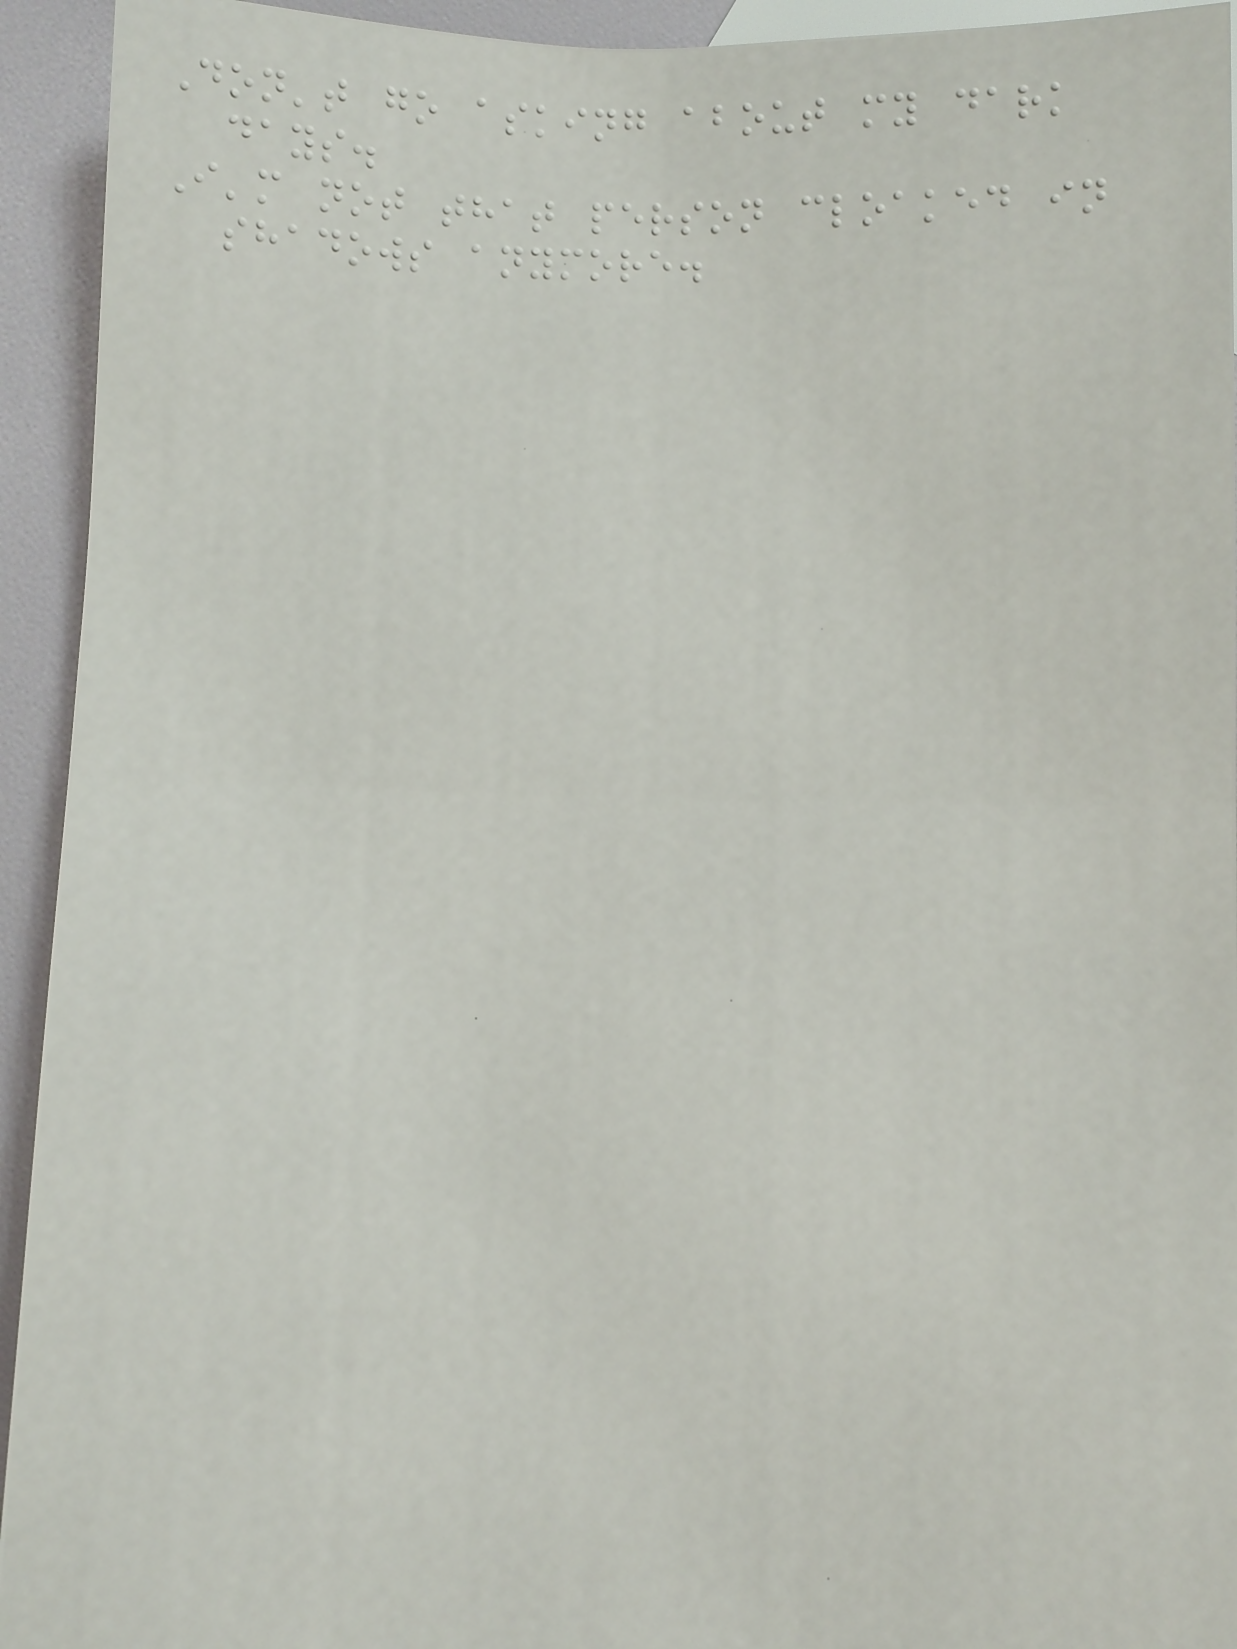Don't go asking about my dark
days.
I'm not that person cloaked in
shadows anymore.
